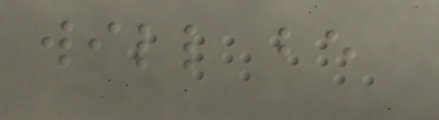will be
